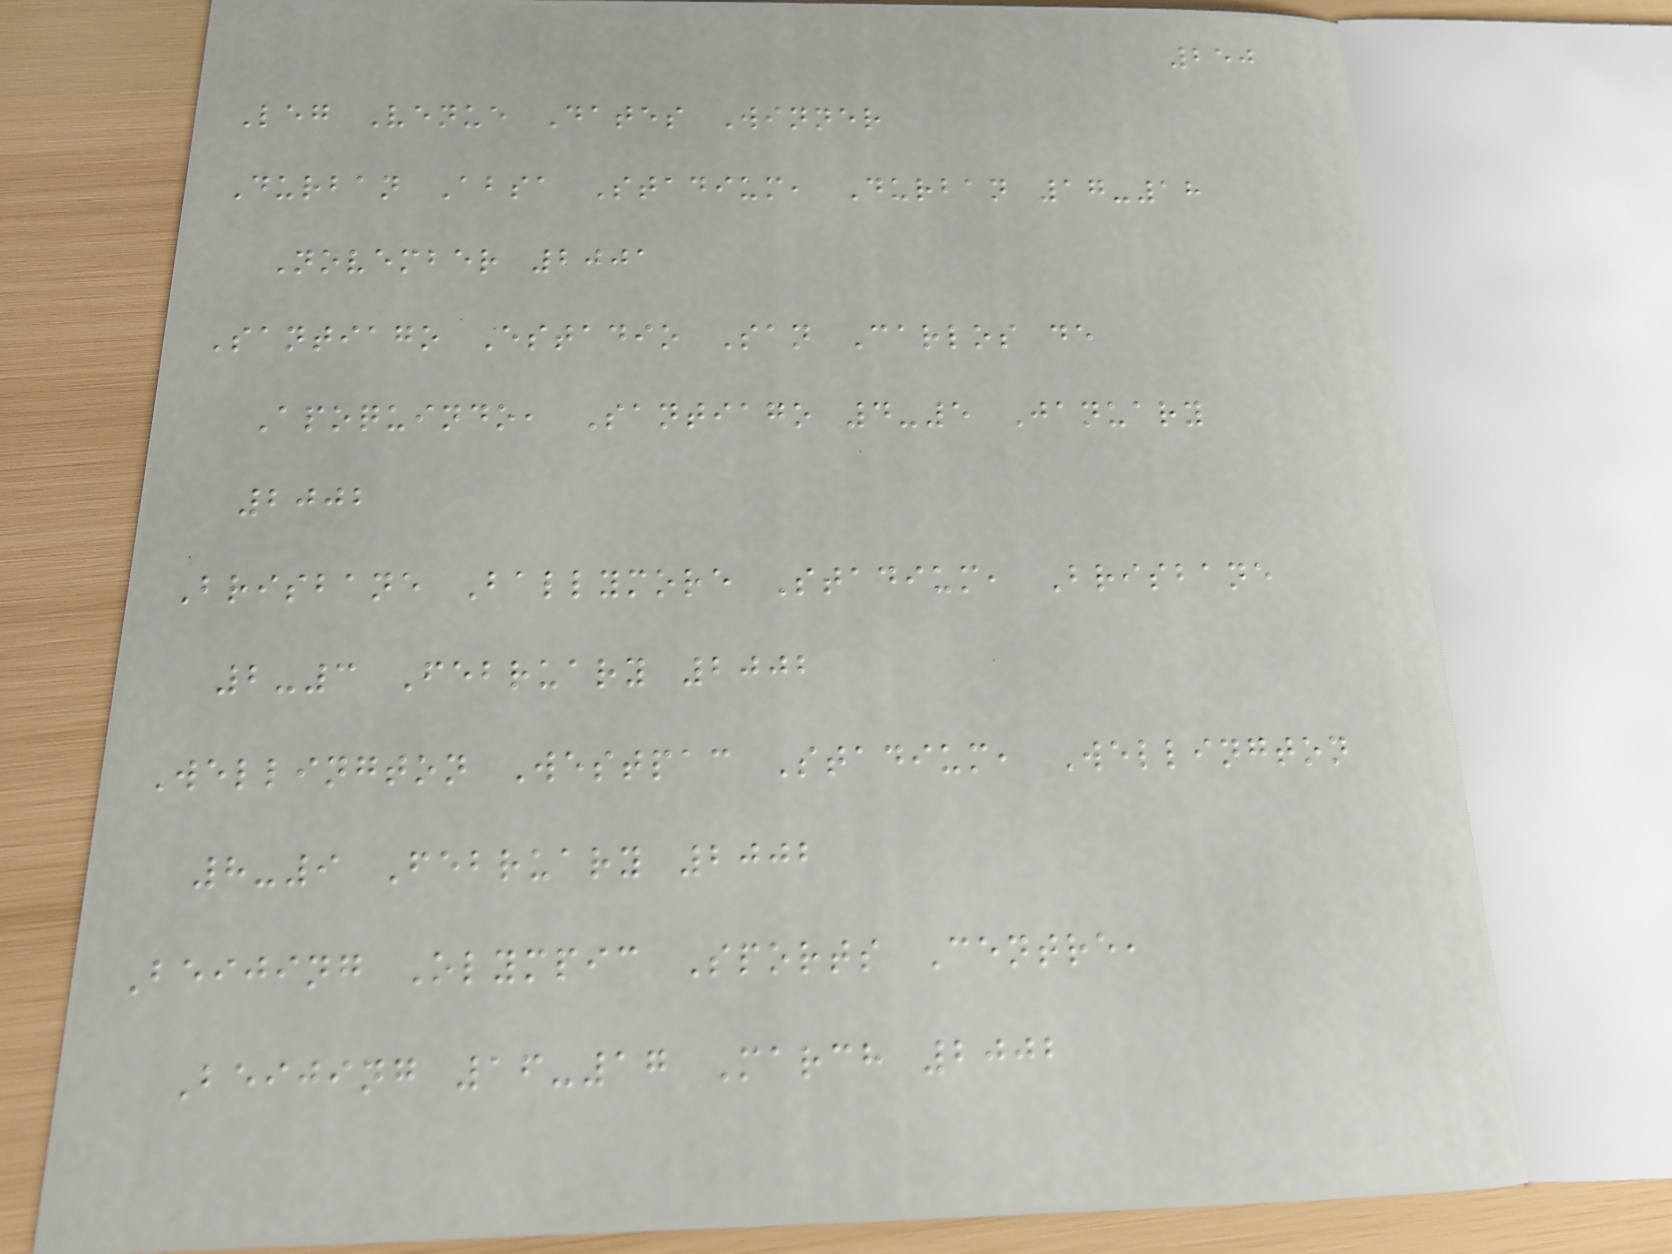250
Leg Venue Dates Winner
Durban Absa Stadium, Durban 17-18
November 2001
Santiago Estadio San Carlos de
Apoquindo, Santiago 4-5 January
2002
Brisbane Ballymore Stadium, Brisbane
2-3 February 2002
Wellington Westpac Stadium, Wellington
8-9 February 2002
Beijing Olympic Sports Centre,
Beijing 16-17 March 2002
